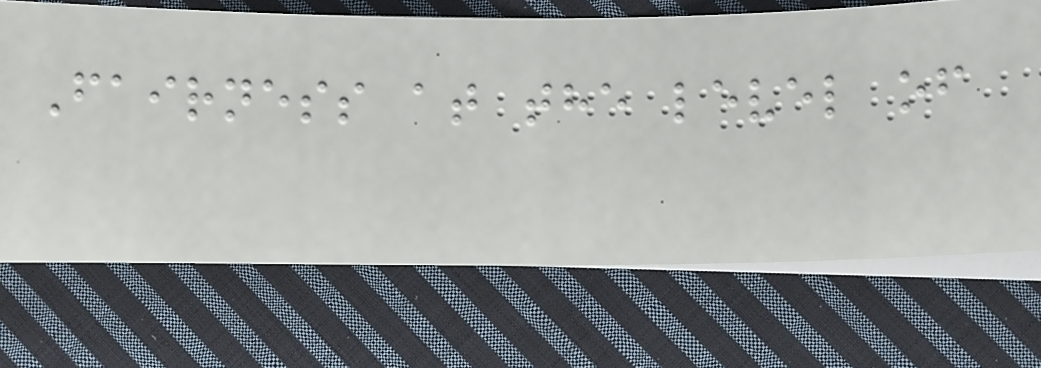Fairness at the level of
